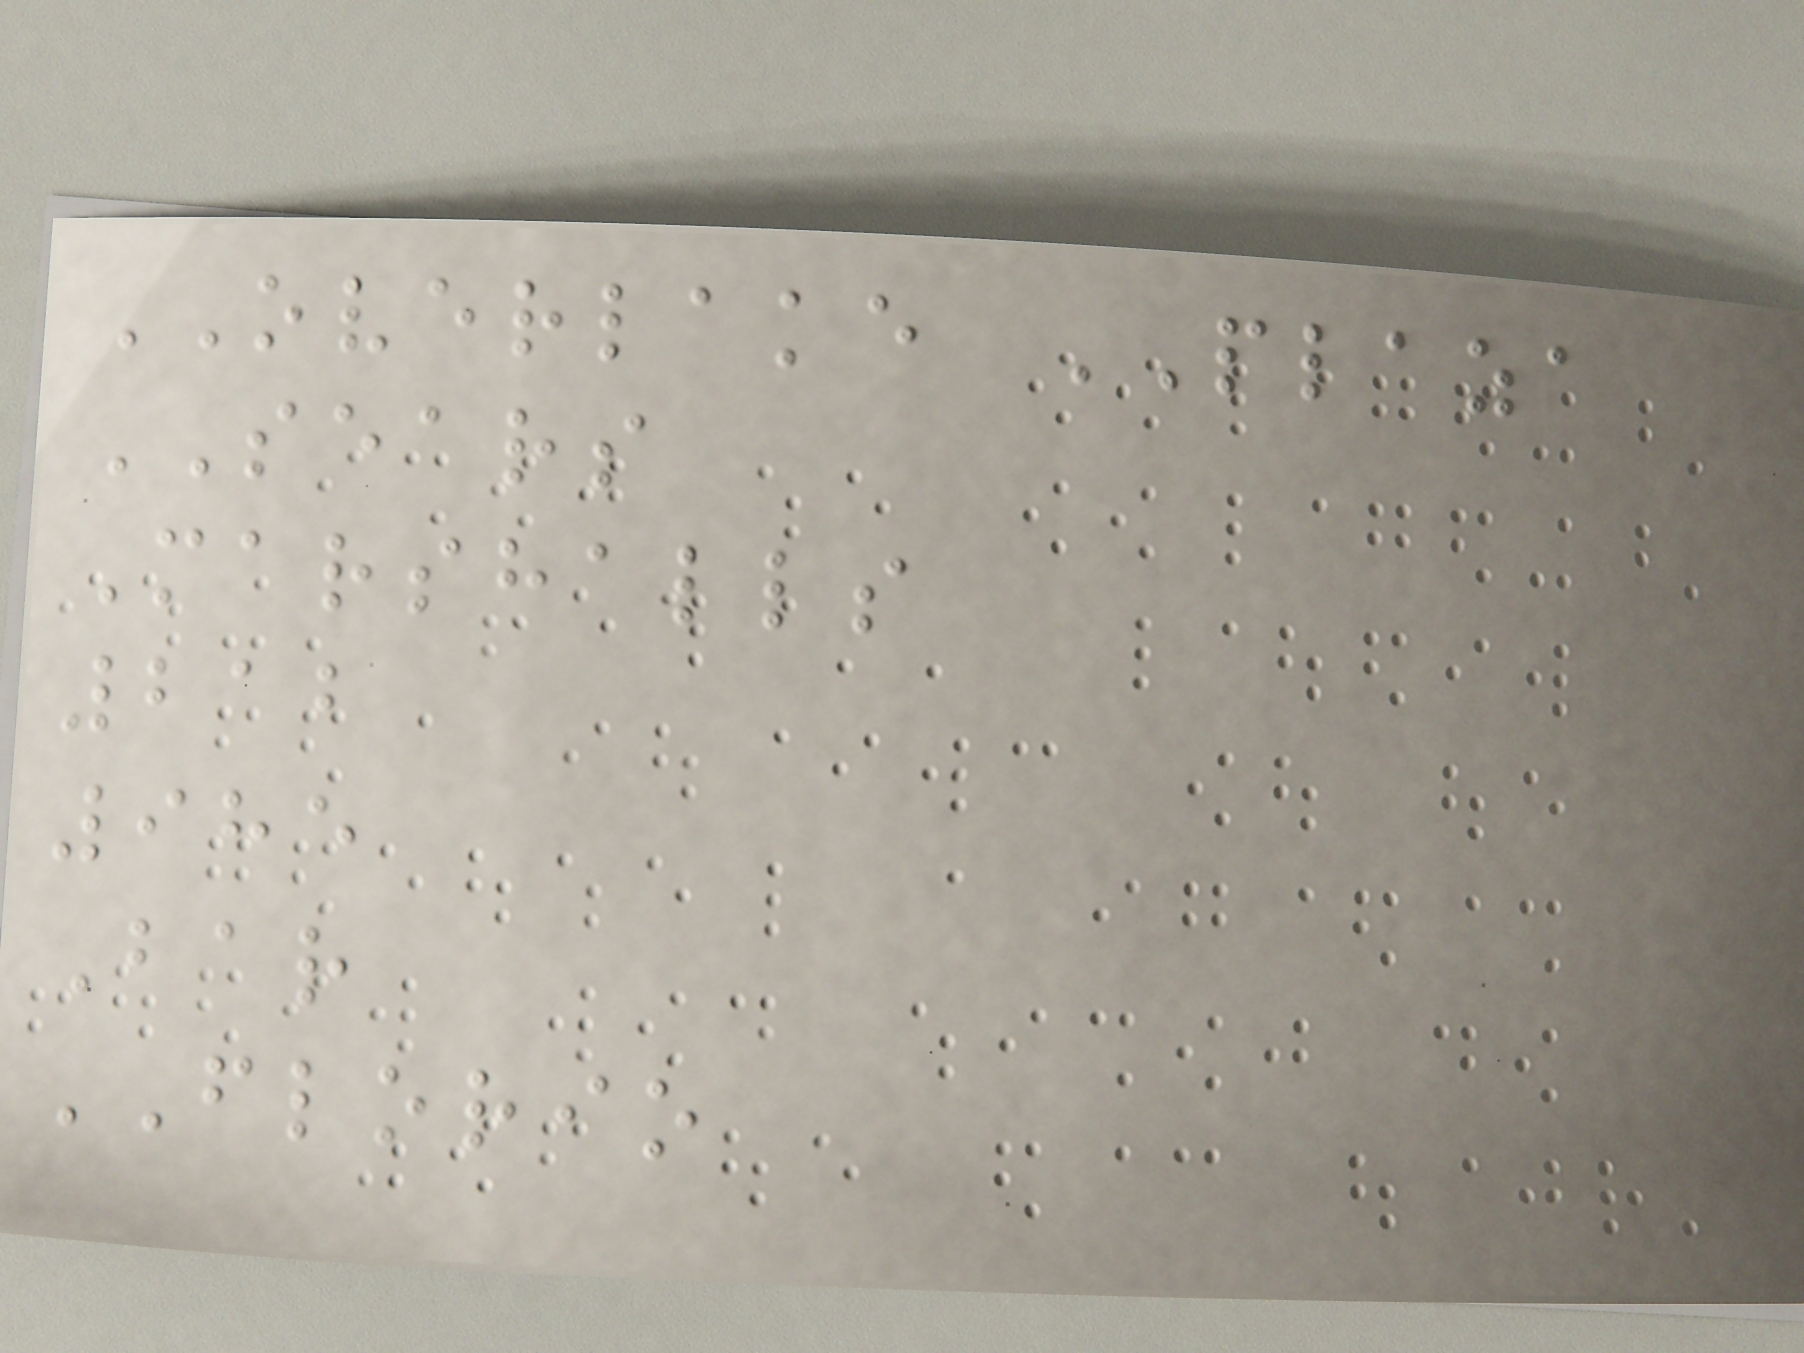OVERLAKE PLAZA
SEARS
Marshalls
212
985
Bar
FLORIO
